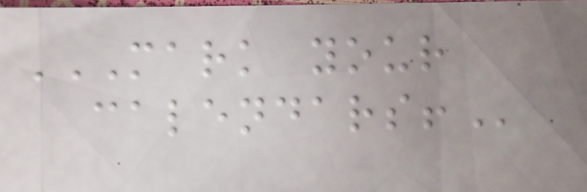MARK YOUR
CALENDARS!
